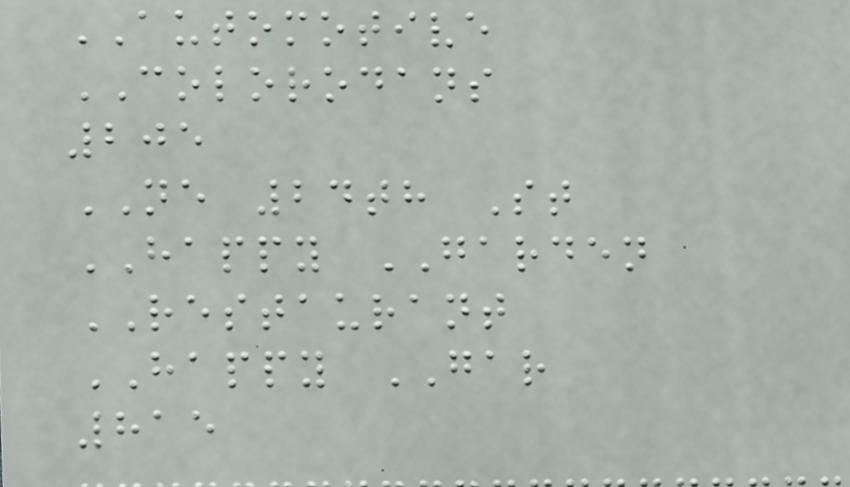AUTOMOTIVE
COLORODANS
205
NE 24th St
HAPPY GARDEN
RESTAURANT
HAPPY GAR
815
